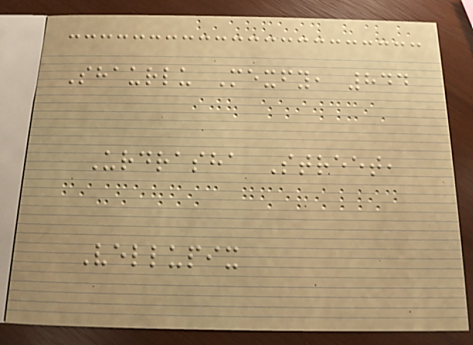Shaurlu Mexfy, 844
Urdrasha Street,
Vellupix
